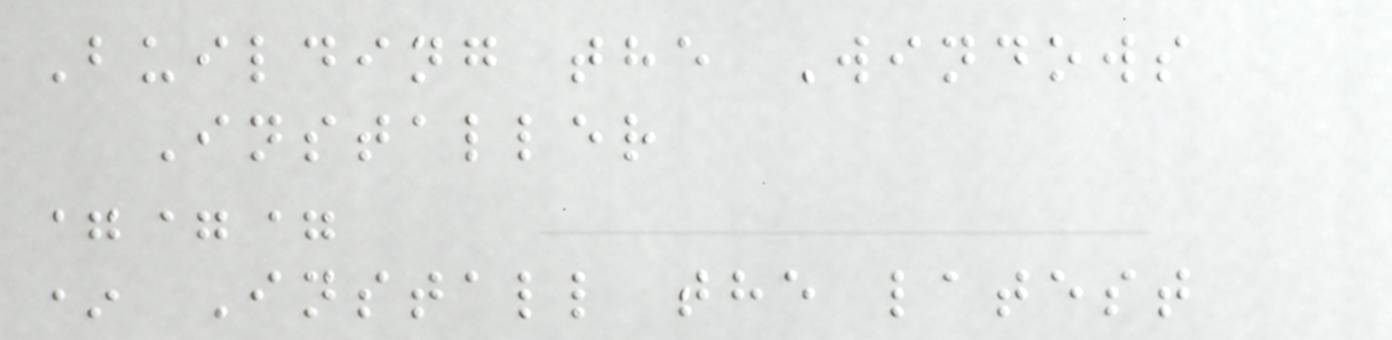Building the Windows
Installer
===
* Install the latest
